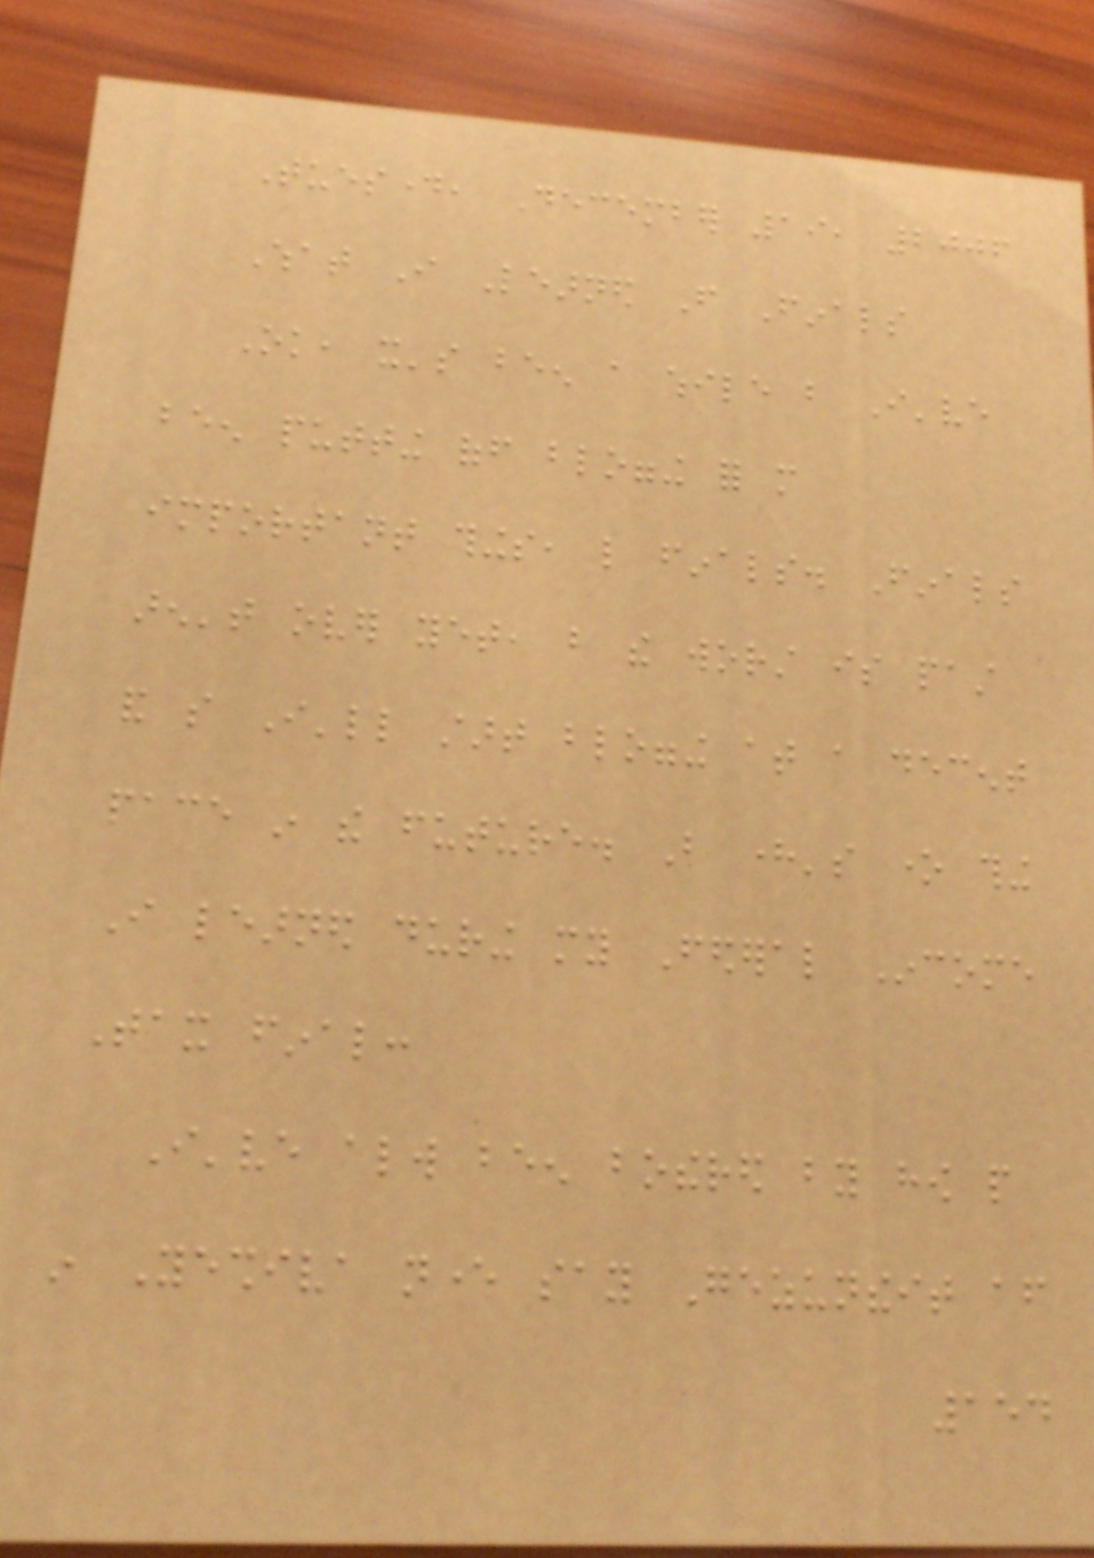Tuesday, December 19, 2006
What I Learned From Finals
Ok, it's been a while but I've
been putting off blogging for more
important things, like finals. Finals
aren't over yet, but the worst is past
and so I'll start blogging at a decent
pace in the future. But here's one thing
I learned during my Federal Income
Tax final:
I've always been bothered by how people
in Yeshiva never say Gezuntheit after
154
